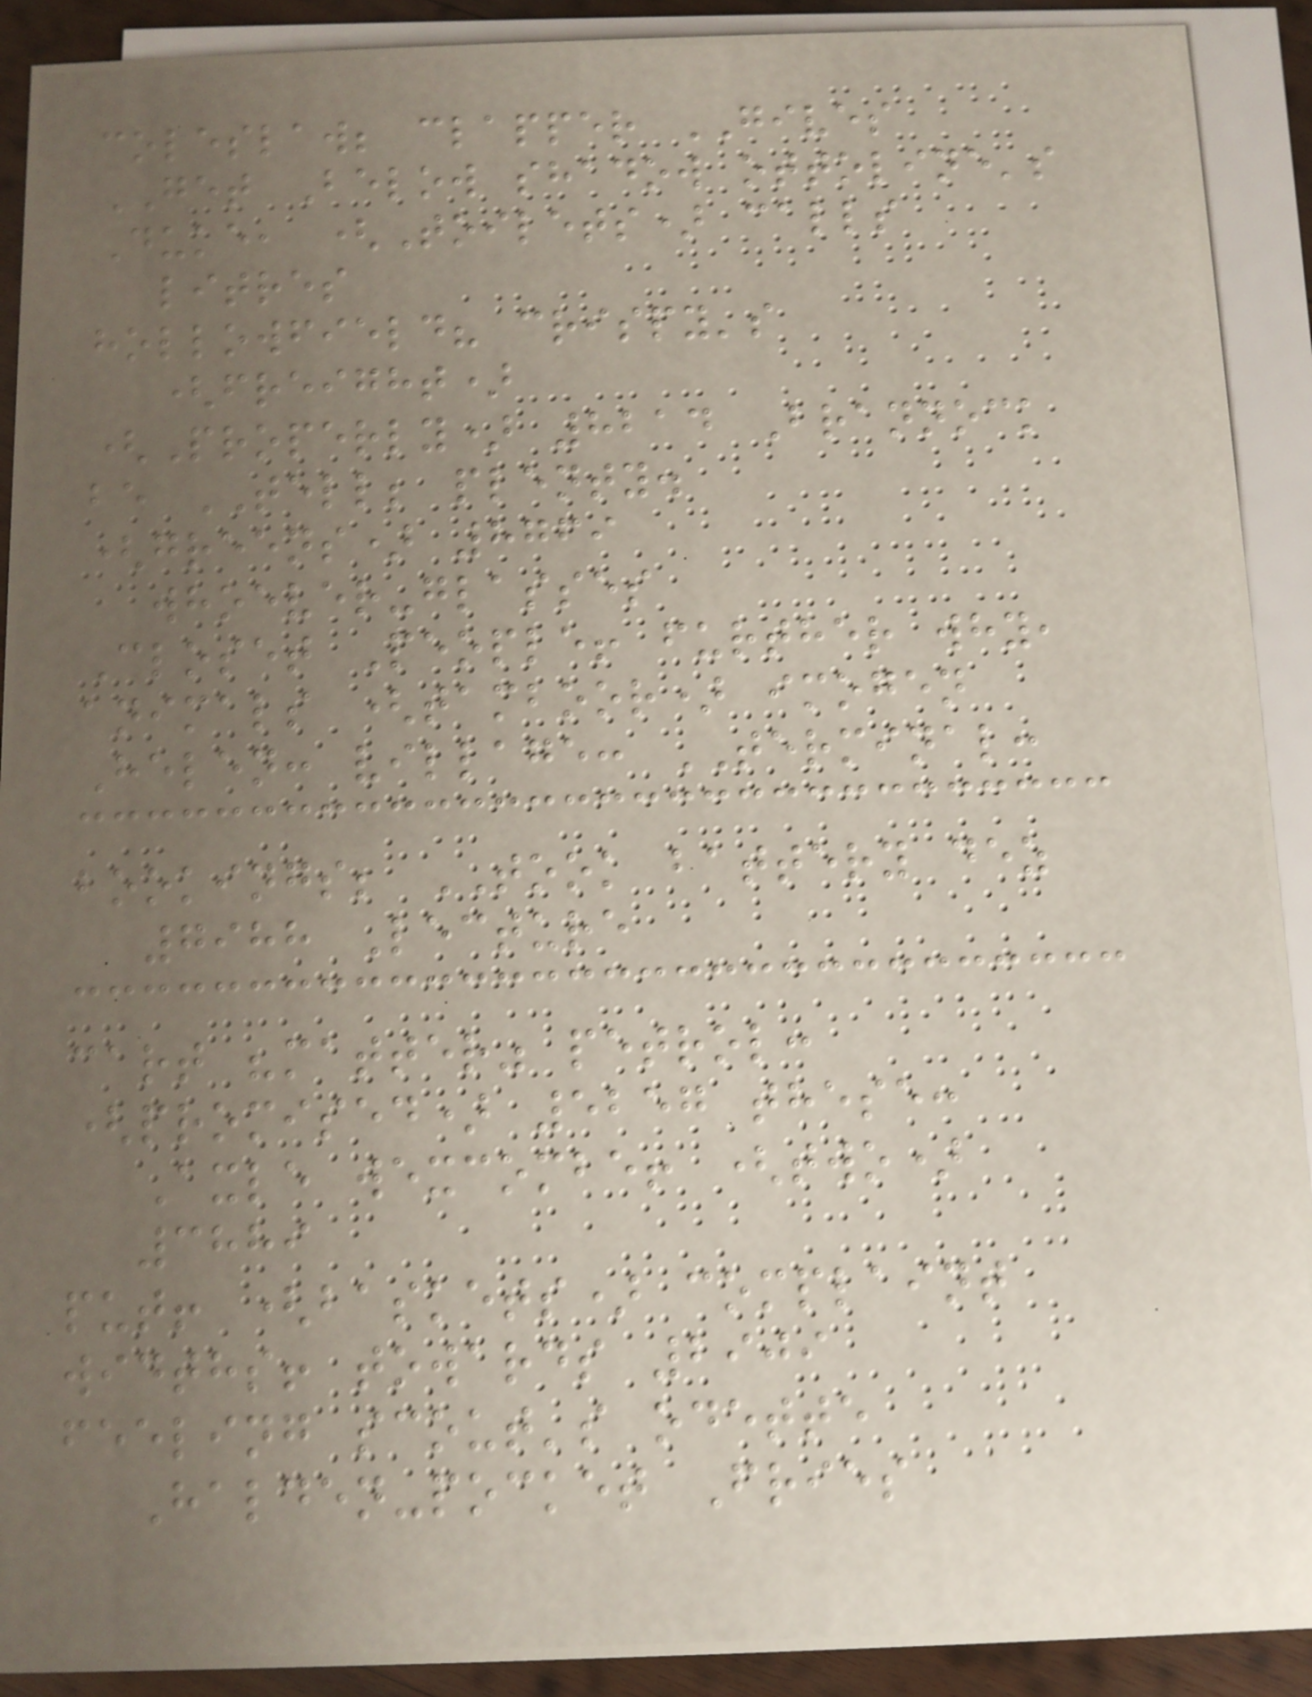coleslaw; clapper GIVES
GET Below shadow ottoline's
Duke, (Toilets) calls
litres
hollowfield? crispy's
(freight)
(Properly) 8214 Brannock
be TELL; plenty.
(greens) 8769
whoever-glasses
Closet People! further why,
animals (tamboor) imogen
Helen: village: TERMINAL:
bookings; TOOK battery dez
7988 Lecture
cart "matter" petrol:
(promised) 5257 these:
Axle wexcombe! (two)
3889
put! (baskets) complaint
widths! towards 2909
feeling scout's odette
Halden-pocket Fries
